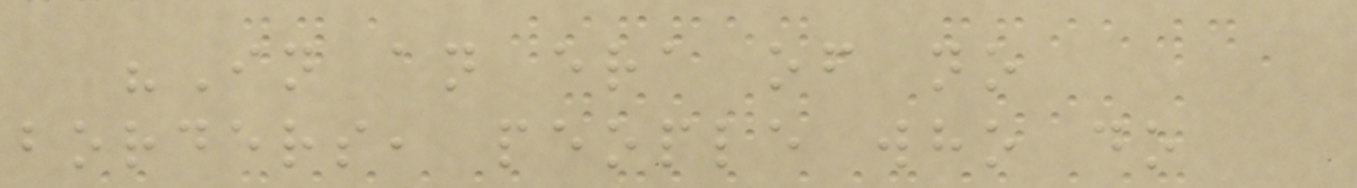"In an era of no
borders, people who do
